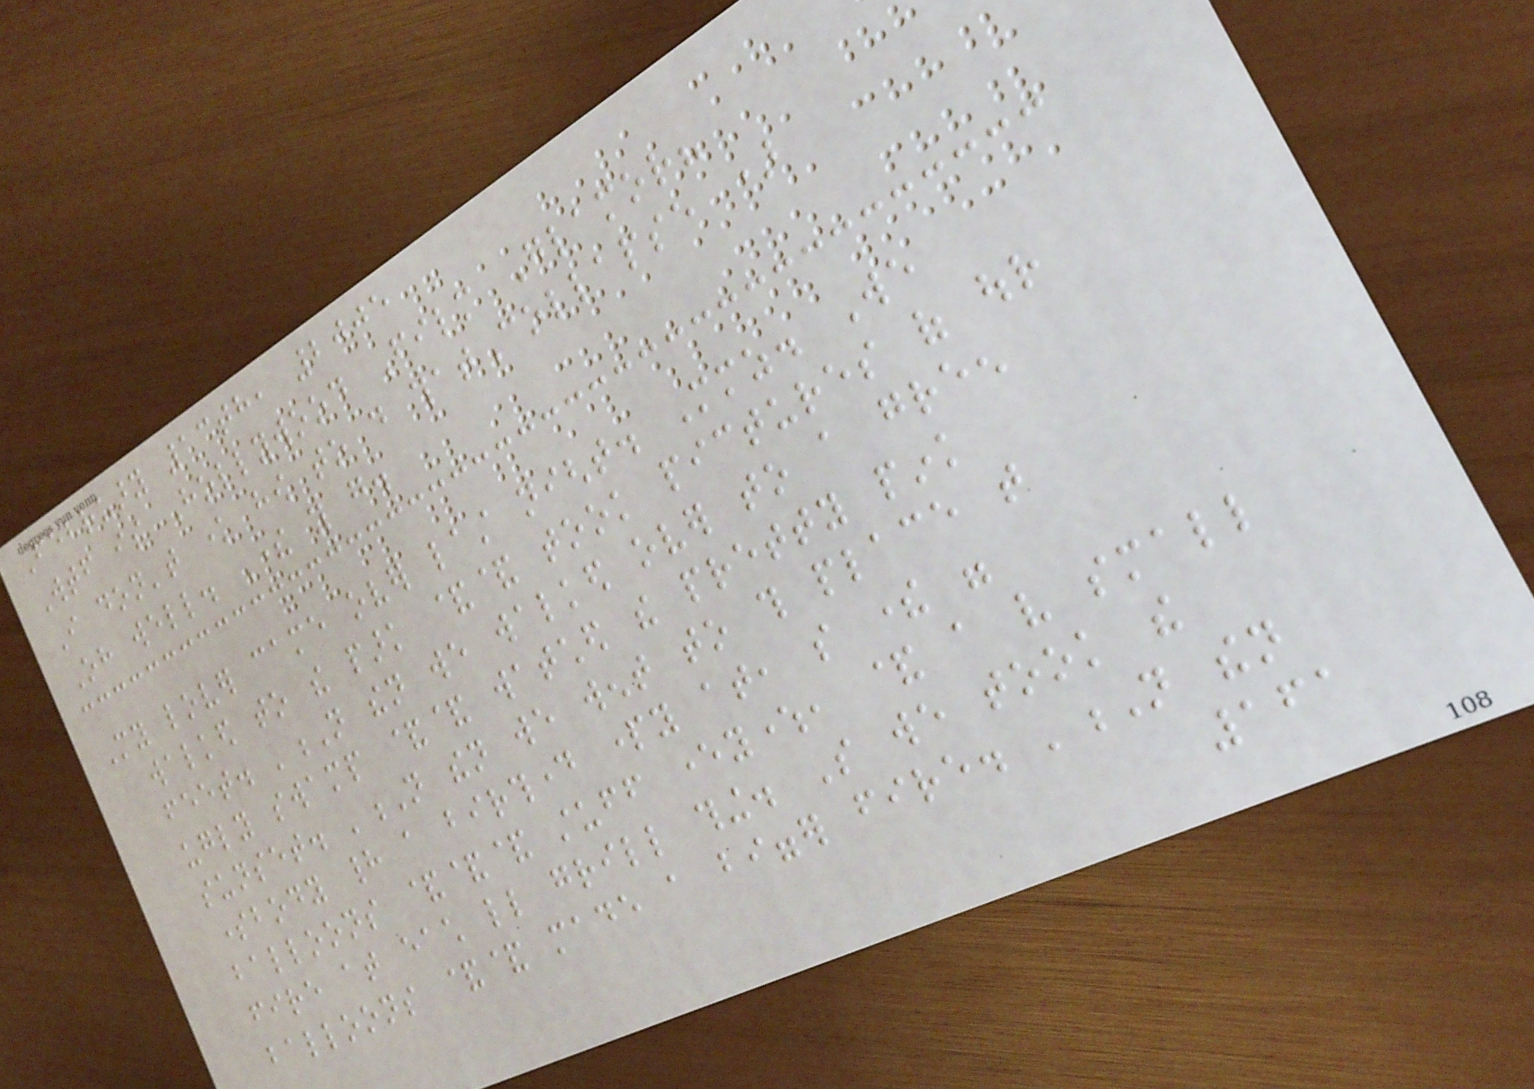February 13th, 2005
Wtf is Hollywood Film Glamor?
I don't know how to do thatCollapse )
Oh well. There you go.
My lover came over last night. Mmz. We
walked to the park && took pictures of our
feet. 'N then we walked over to a green
ugly swamp && watched the pretty pink
sunset. 'N then we went to this place that
somebody had a birthday party at, so there were
balloons &&& stuff everywhere, & a very small
fire at each little grill thing. So we took the
balloons && made a bigger fire. 'N then
161
